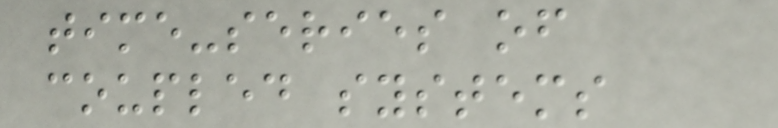time-series of
coupled systems
